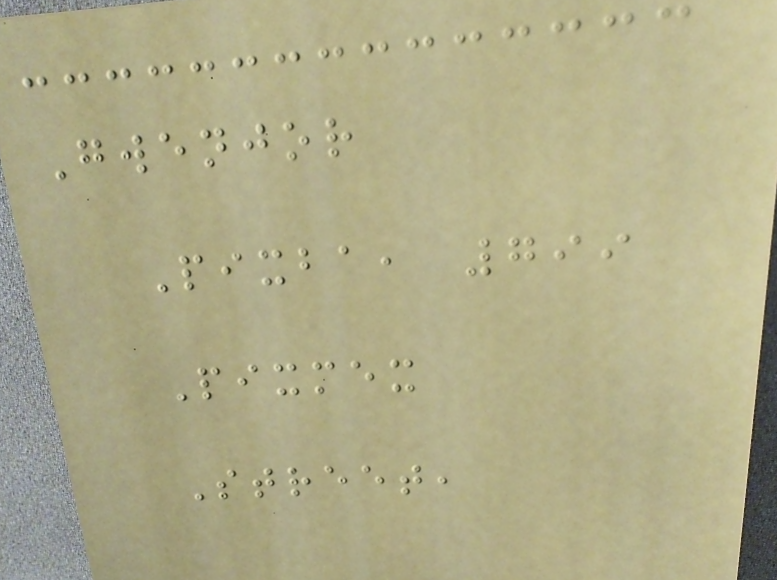Gwenjor
Pixba, 799
Pixmex
Street,
